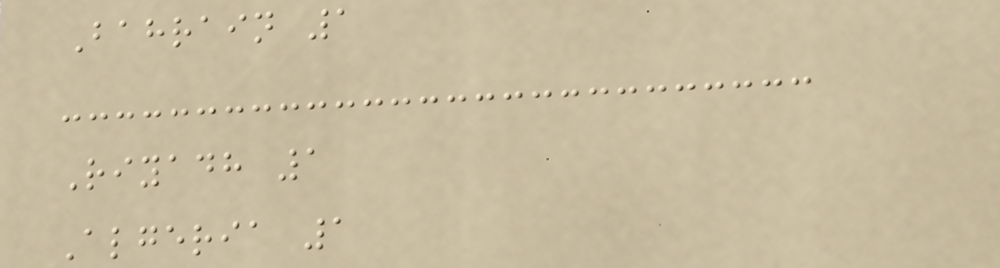Bahrain 1
Riyadh 1
Algeria 1
